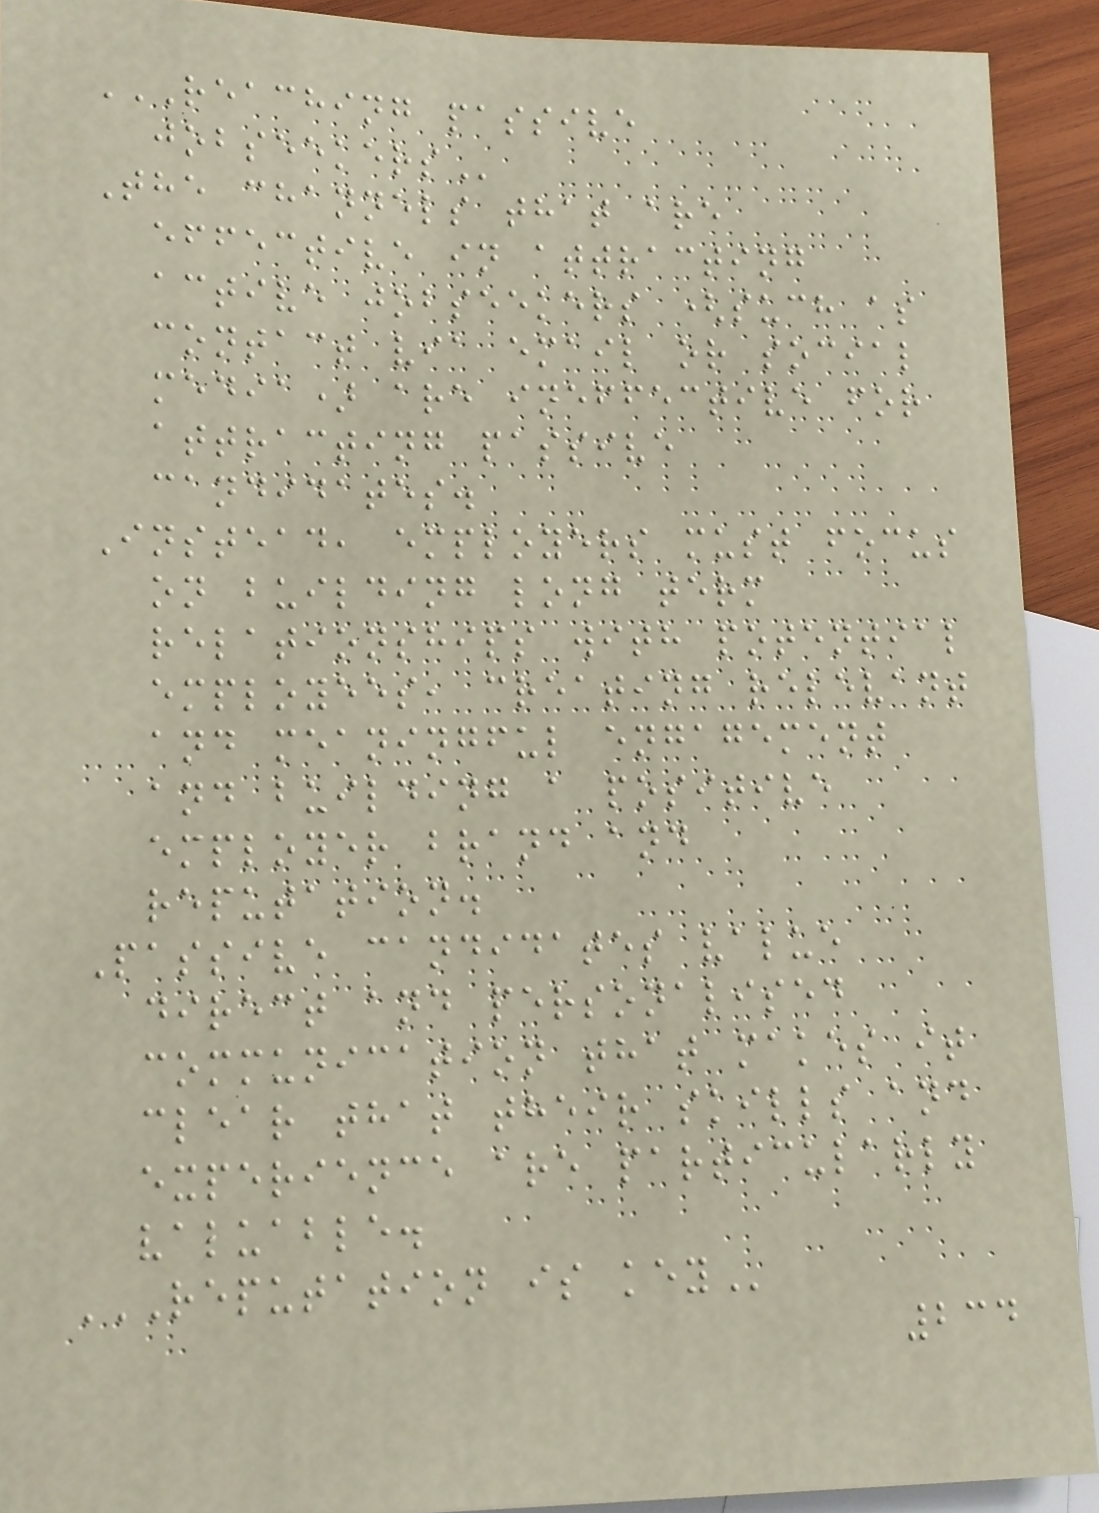REACHING PASSIVE
JOBSEEKERS
The channels that are
effective in attracting
active jobseekers (such as
contact via email or social
media) are ineffective for
attracting passive
candidates.
Instead, employers must focus
on building long term
relationships with potential
employees, creating relevant
and meaningful engagement
and building a positive
employer brand and
reputation.
Passive candidates value
direct and personalised
communication that makes it
clear that their skills and
experience are particularly
valuable.
REPUTATION IS KEY
234
